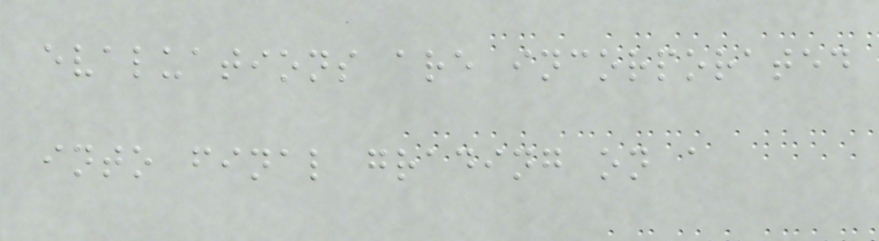evaluations are incorporated
into final grading on a
